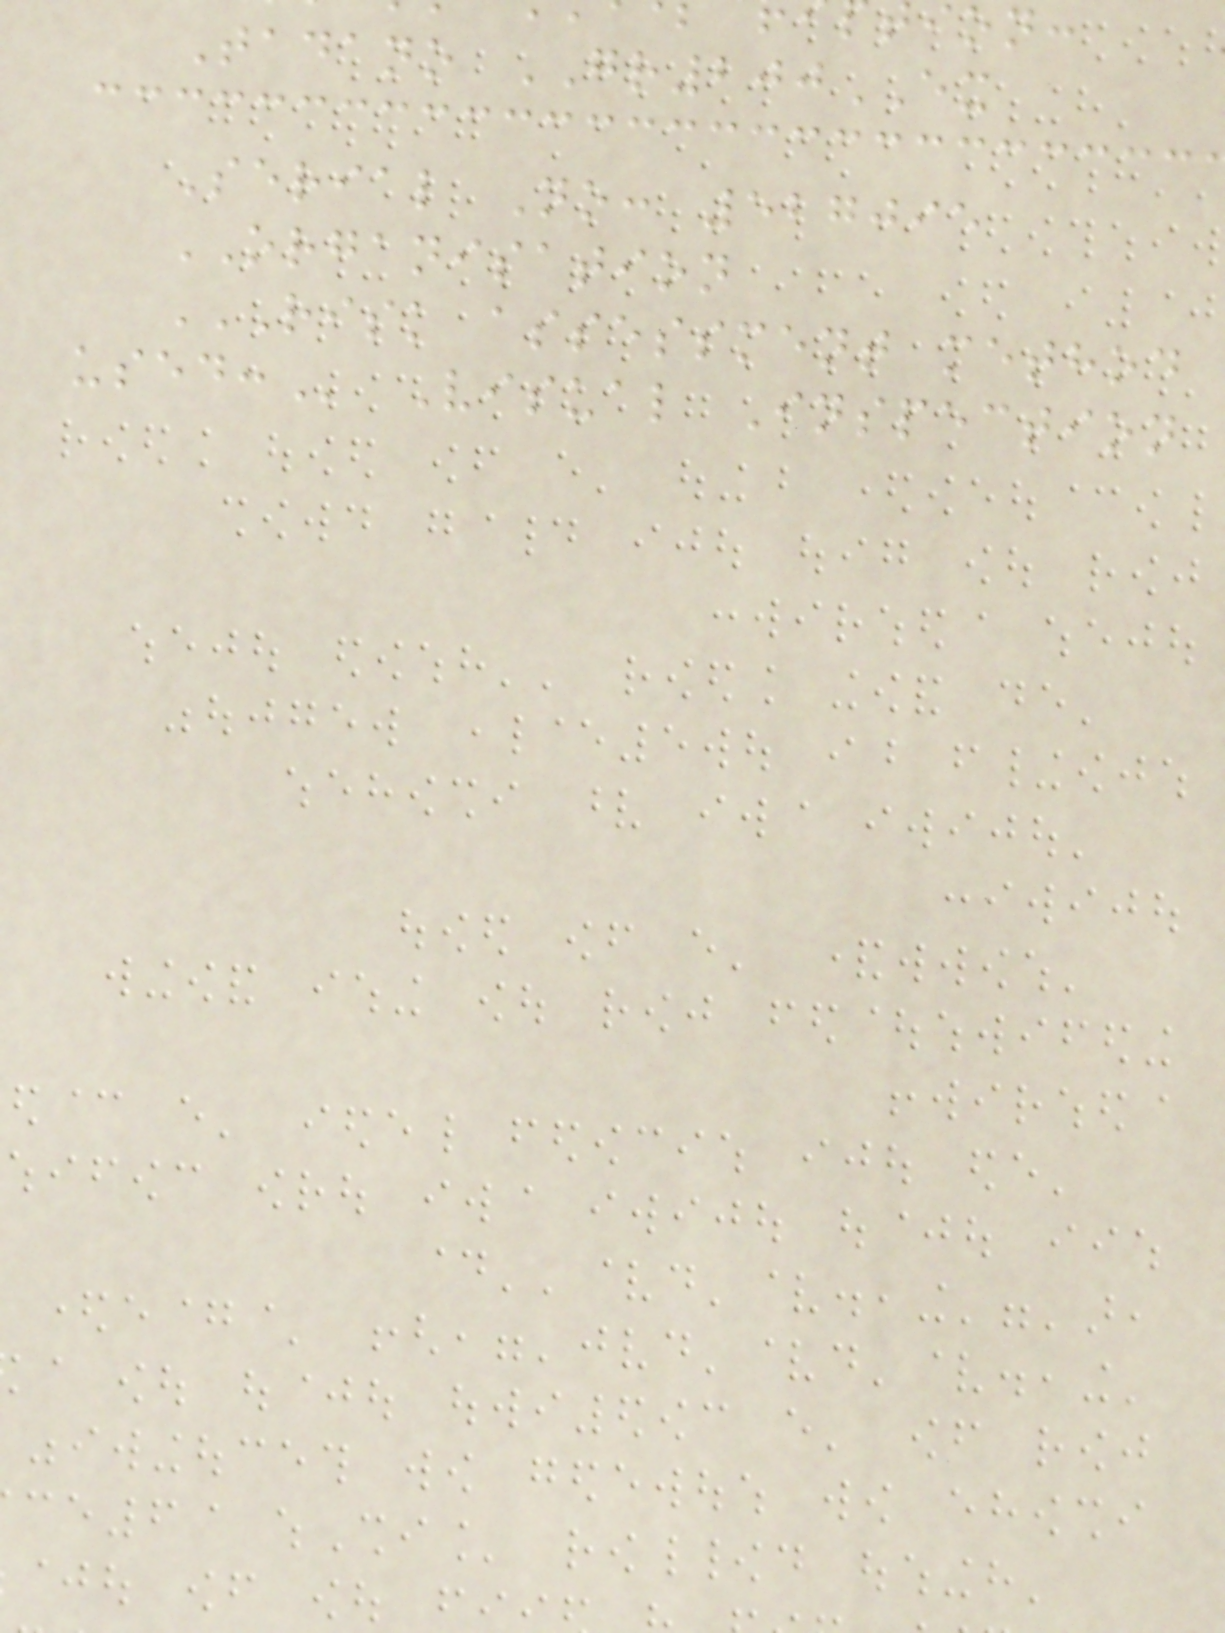Tadano GR200EX
Serial No: 527095
ORGANISATION
RISK ASSESSMENT METHOD
Visual Inspection
